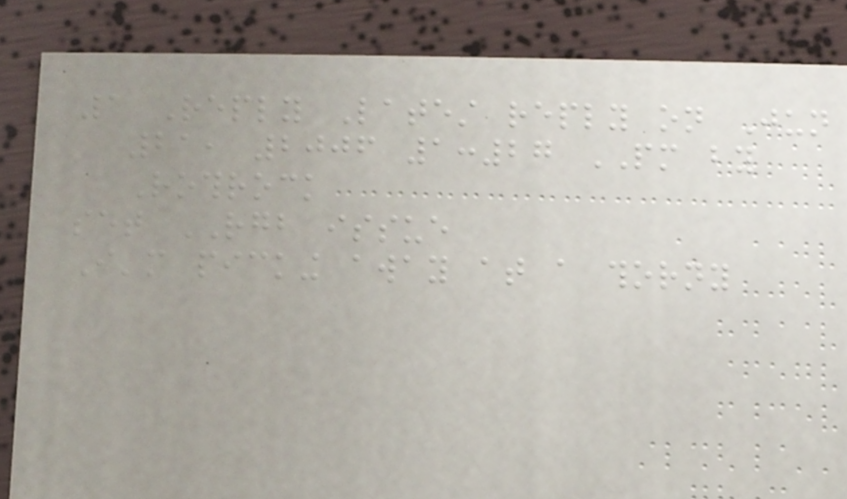1 Reply Latest reply on Jun
21, 2006 1:27 PM by
Rothrock
set RGB issue
I'm picking away at a thorny
